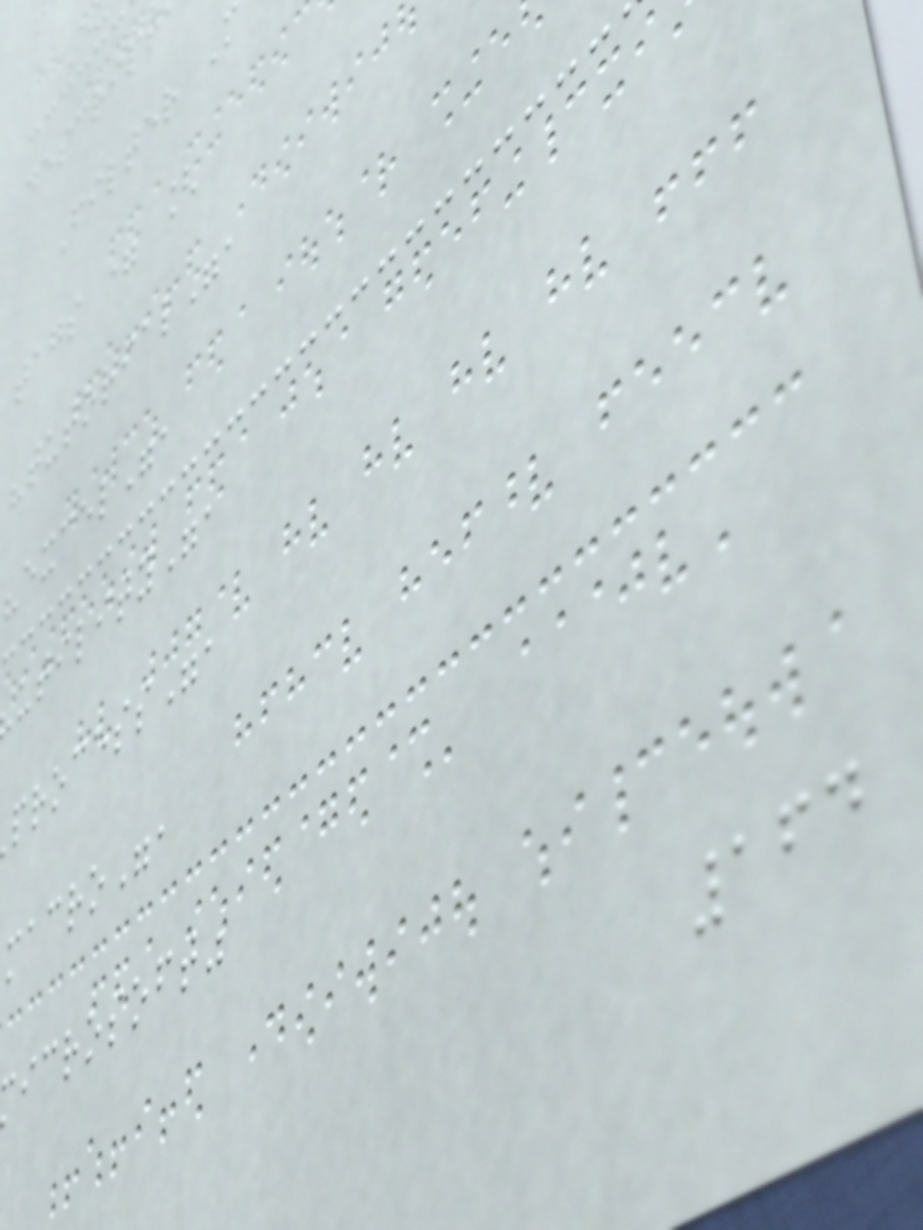descript
Filter M
tags = [
"tutorial",
"excel",
utility",
process",
macro",
icrosoft"
164
